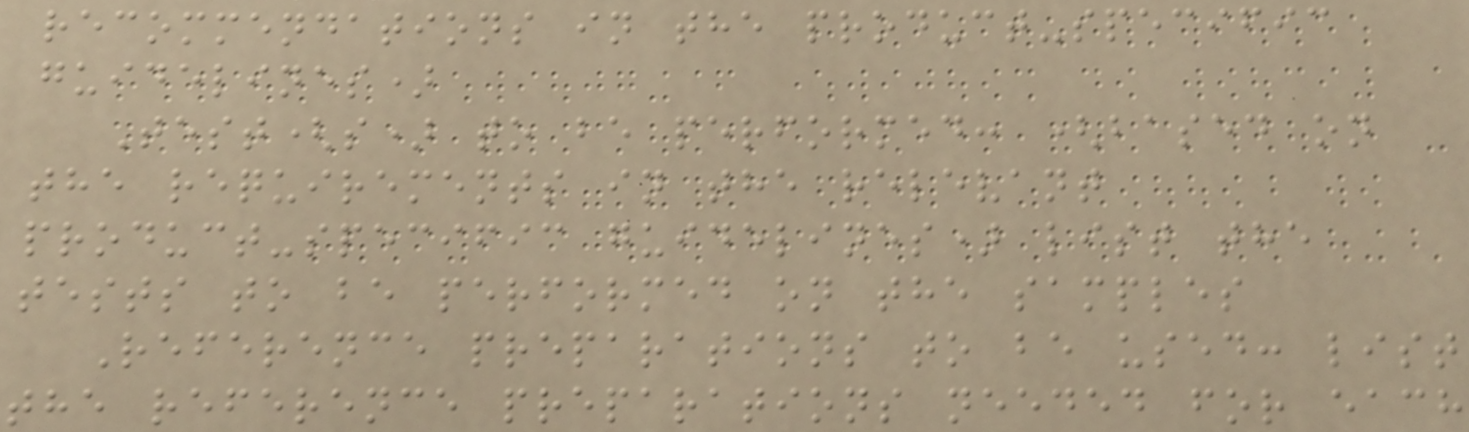recommendations in the product-specific
guidelines)
Test(s) to be performed: (based on
the requirements in the relevant
product-specific guidelines) list the
tests to be performed on the samples
Reference preparations to be used: list
the reference preparations needed for each
